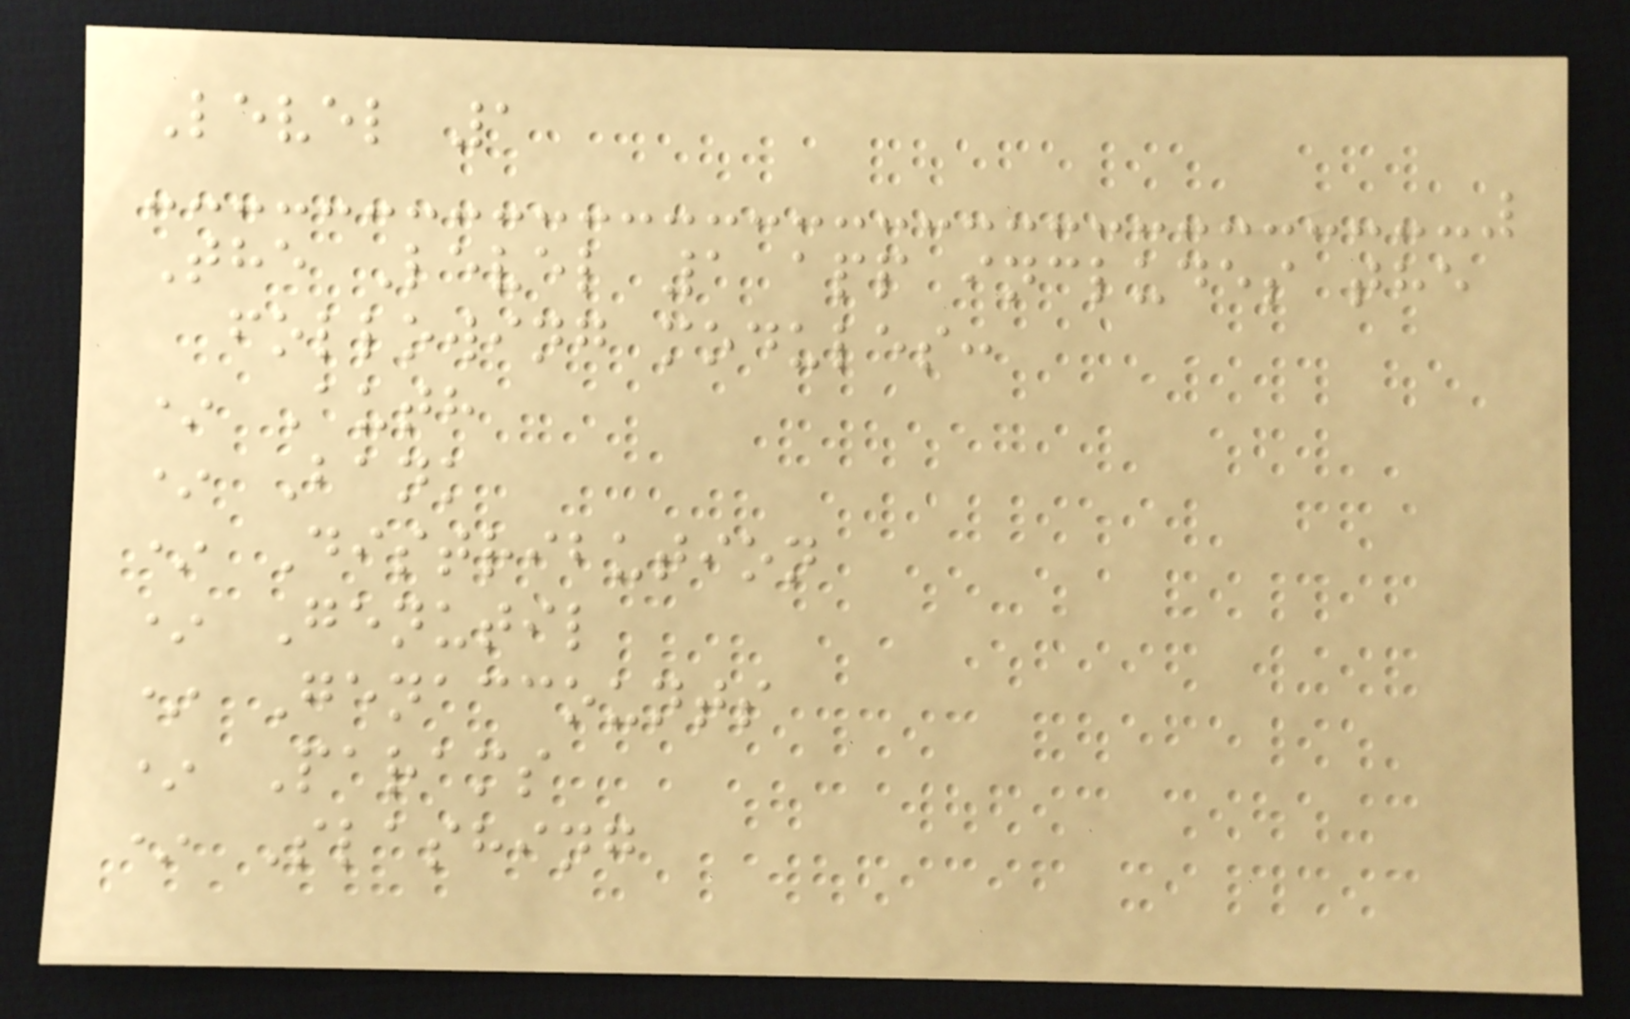Level 1
The Level 1 app includes the
following modules:
* Auth
* Bank
* Distribution
* Genutil
* Genaccounts
* Params
* Slashing
